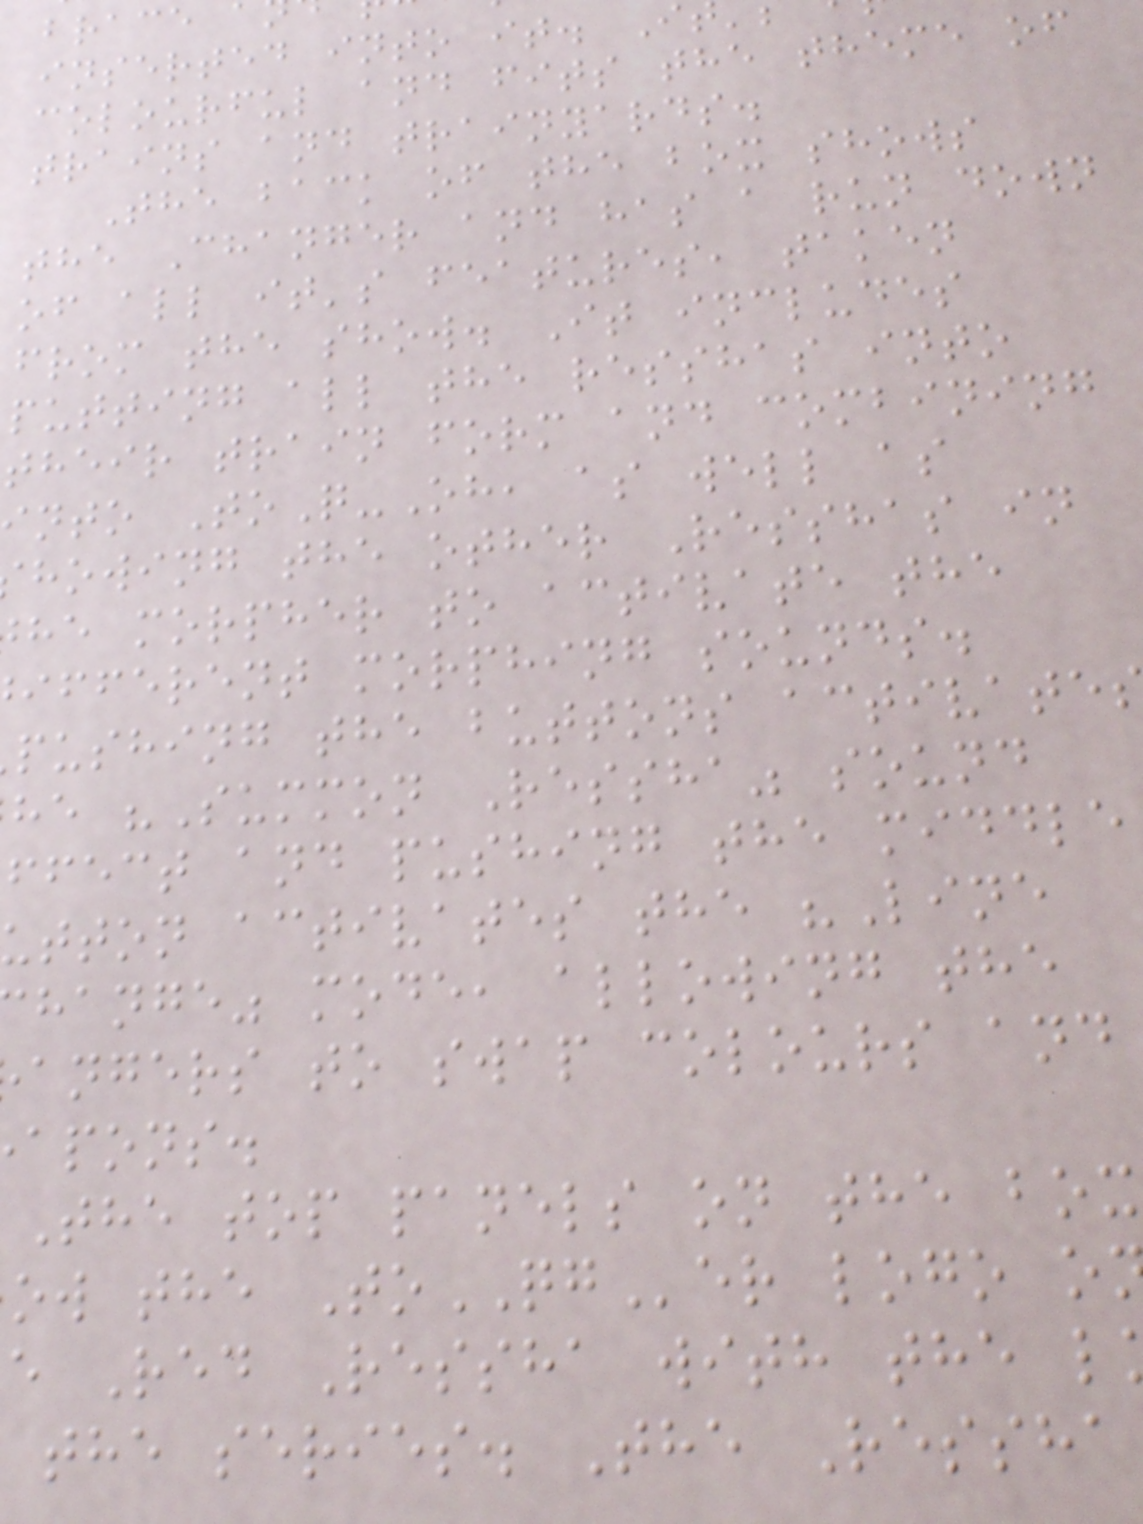inserted into it. I
colourful and fits the theme of
trains and trainyards.
The back of the box shows
the Changer and has a run down
of all it's features, taken
from the show. It includes
putting all the resshas into
their train form and combining
nto ToQ-Oh, as well as
howing the other Resshas in
he morpher to activate the
ifferent morphing sounds.
pushing the buttons activate
he "Summon Ressha" sound
ffect and pushing the middle
utton activates the "Line
hange" mode, allowing the
angers to swap colours and
apons.
The top panels on the box
ow the ToQGer logo o
e Red Ressha with the l
the series. The Ressha
